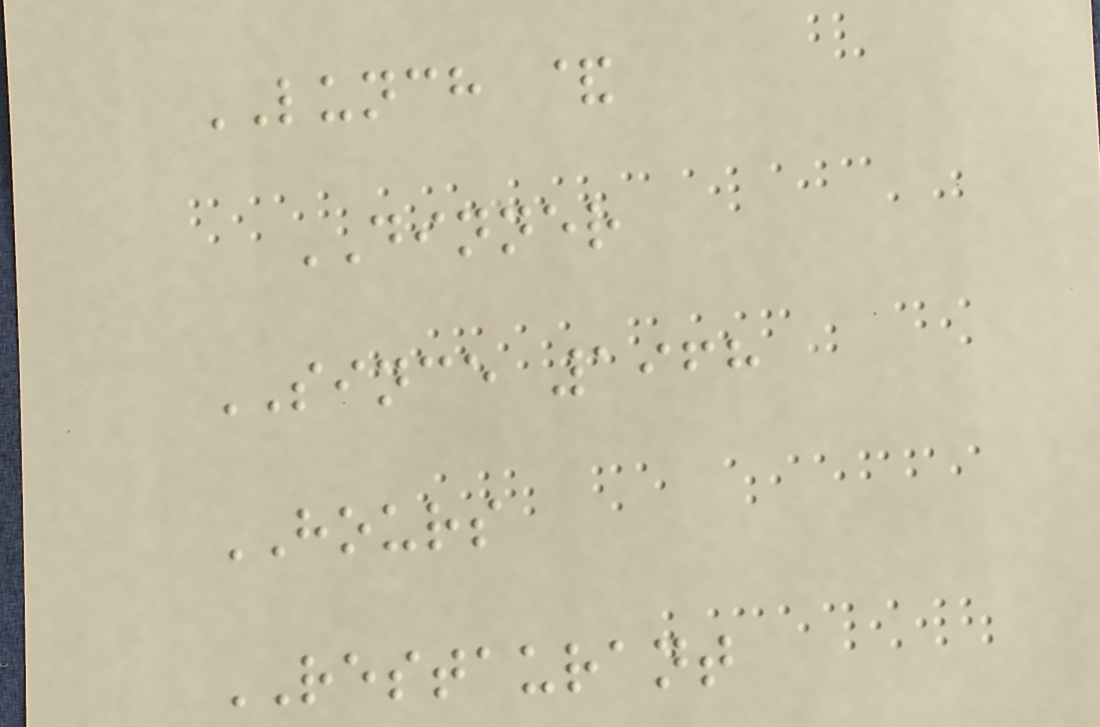LUNCH &
DINNER
SINCE 1968
HOURS
RESTAURANT
